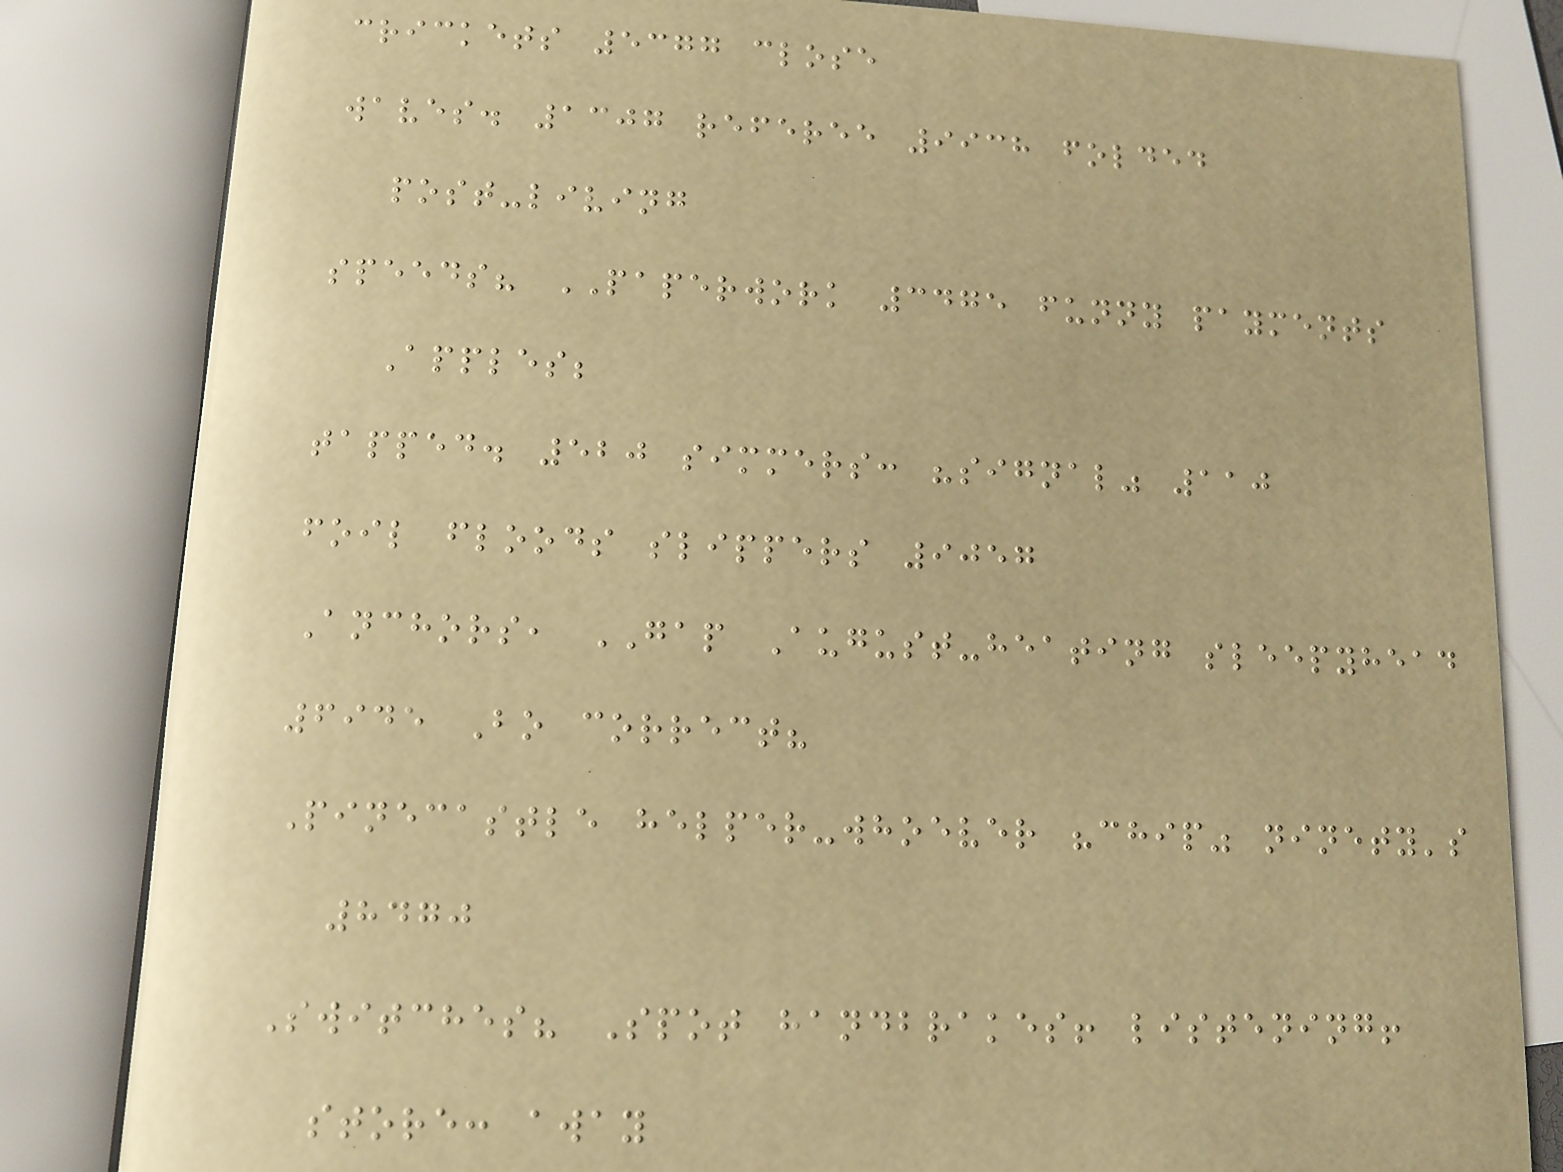crickets 5377 close
waves. 1307 referee 9938 folded
post-living
speeds? PAPERWORK 3475 funny payments
Apples;
tapped. 520 simmers: "signal" 110
foil floods slippers 9057
Anchors, GAP August-heating sleepyhead
6945 Bo correct?
Pinecastle helper-whoever "chip" ninety's
8470
Switches? Spot handbrakes! listening!
store: away
